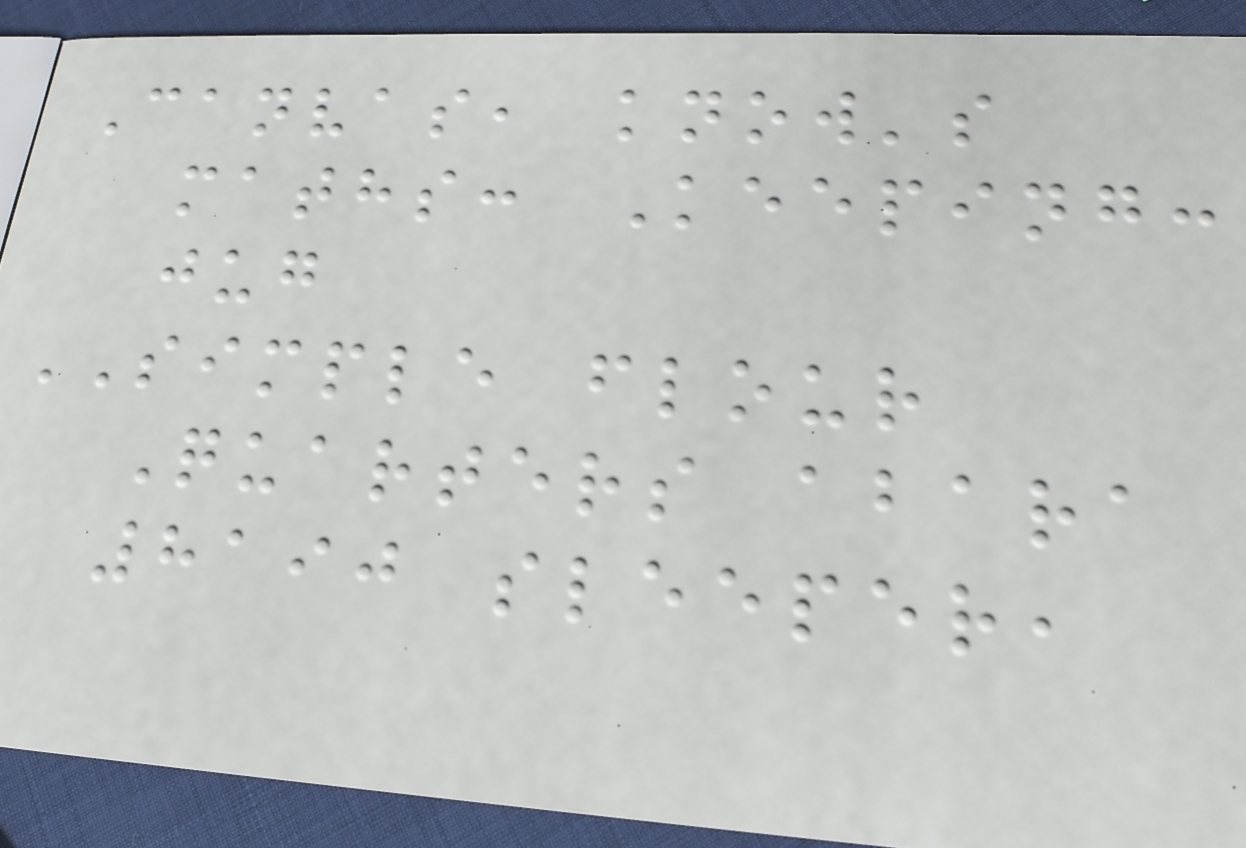Canvas, know's
maths: Keeping:
jug
SIMPLE flour
Quarters abara
8190 sleeper,
